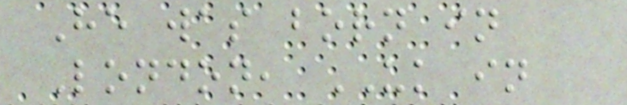He was born in
London, UK in
